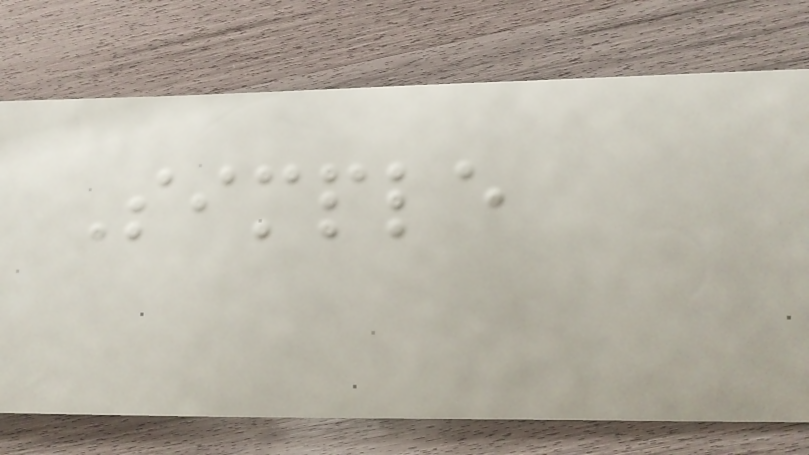Simple
